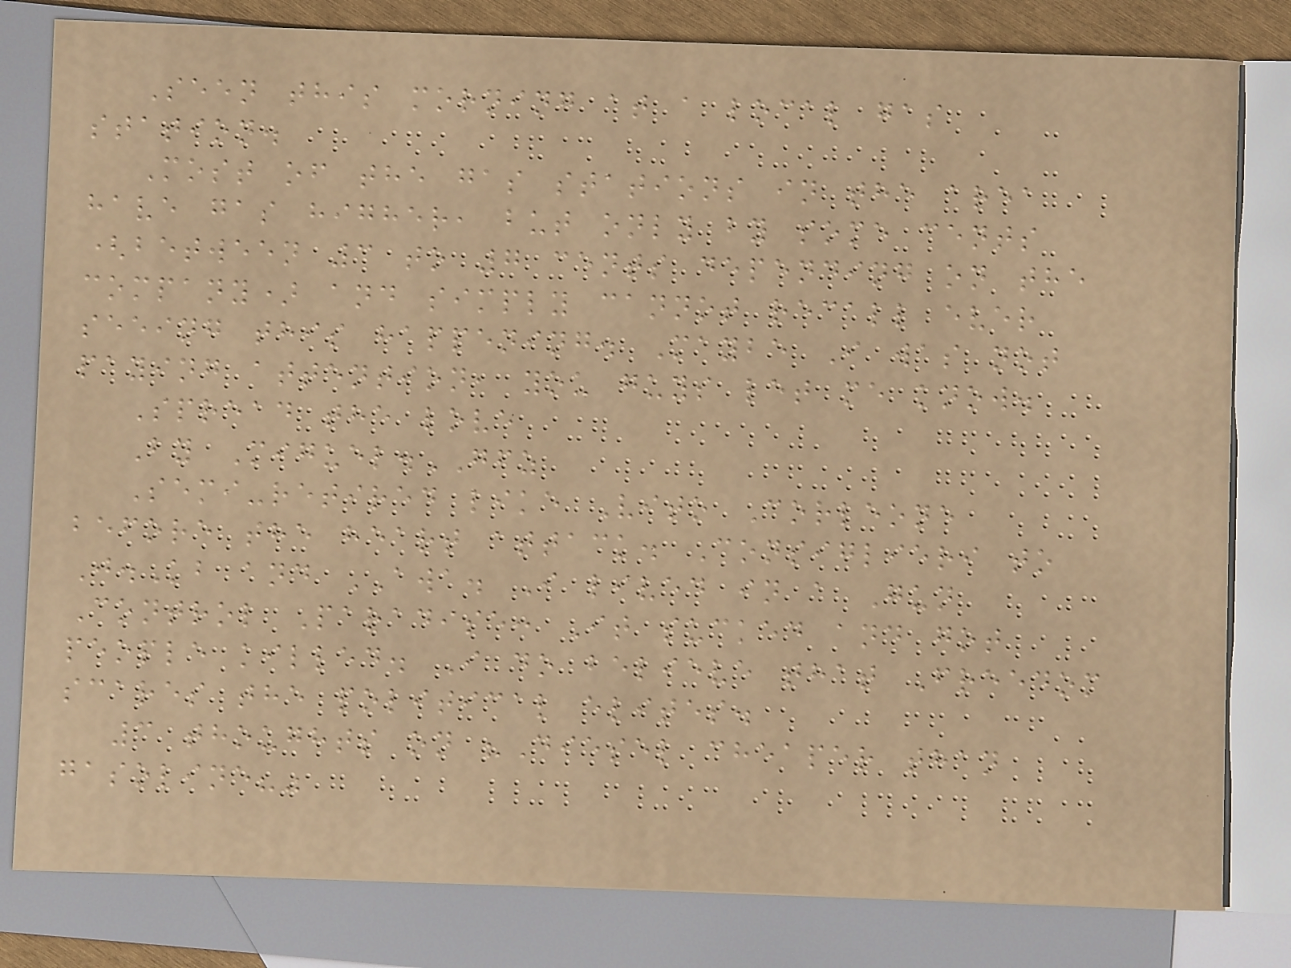Seen this morning at a local gas
station.
Most of the gas stations in the area
have gas higher, but only by some cents
(between 3 to 7 cents depending on the
company) and simply cannot recall ever
seeing this happening. Maybe I was not
paying attention, you guys let me know.
Spread the love
By Miguel.GFZ
Semi-retired like Vito Corleone
before the heart attack. Consiglieri to
J.Kb and AWA. I lived in a Gun
Control Paradise: It sucked and got
people killed. I do believe that Freedom
scares the political elites.
3 thoughts on "Diesel cheaper than
gasoline?"
